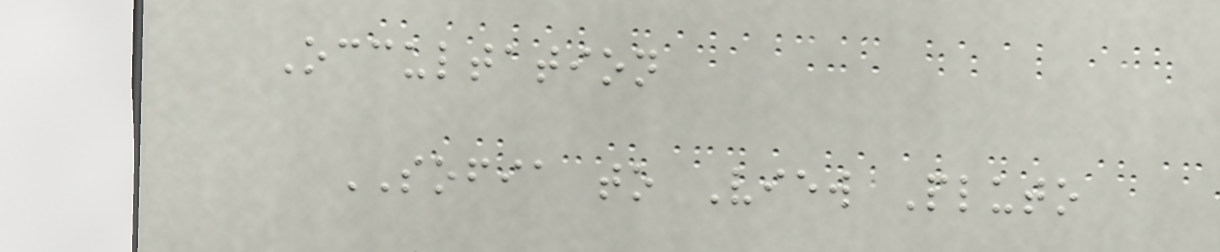Occultation
SOFIA to View Pluto
